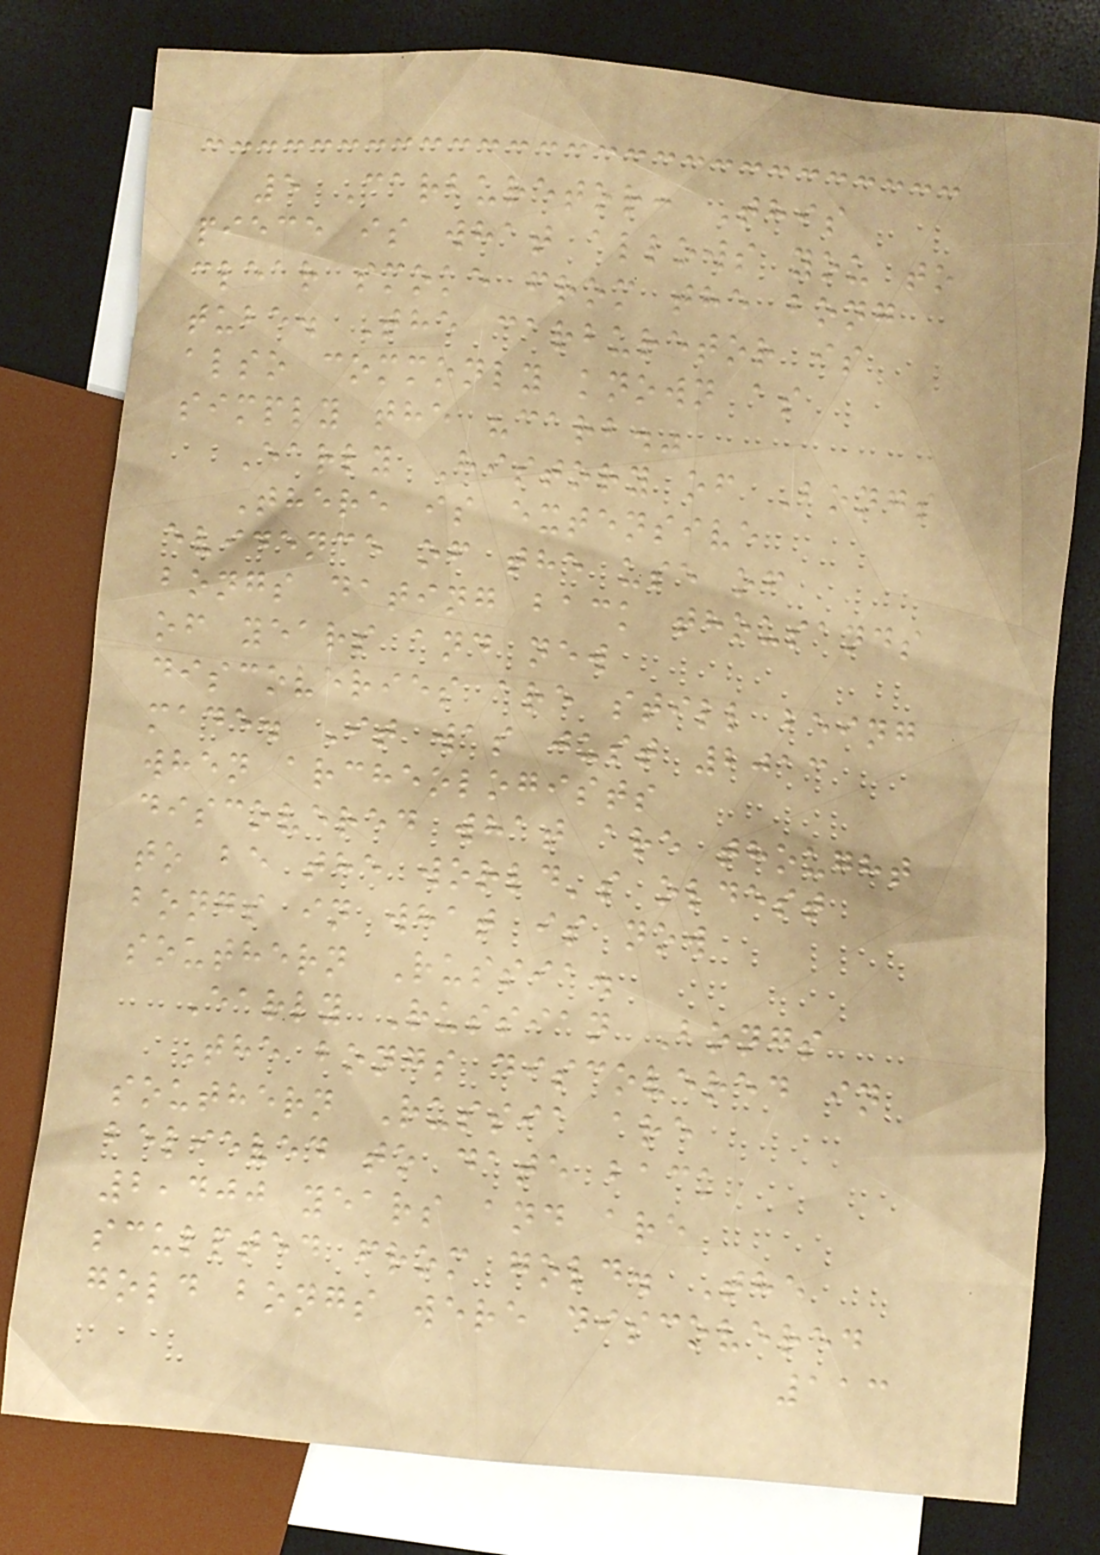5 Carburetor: This
piece is what allows you to
clear smoke from the bong
tube. The carburetor is
also commonly known as
simply the "carb."
Early History of Bongs
There is extensive
evidence of the use of
bongs dating back thousands
of years and new
discoveries are still being
made. It was just 2013
when archeologists
discovered what are thought
to be the world's oldest
bongs in what is now
southern Russia.
Early Russian Bongs
The bongs discovered in
southern Russia are
believed to date back
2,400 years and are
sculpted from gold. The
gold bongs were discovered
113
